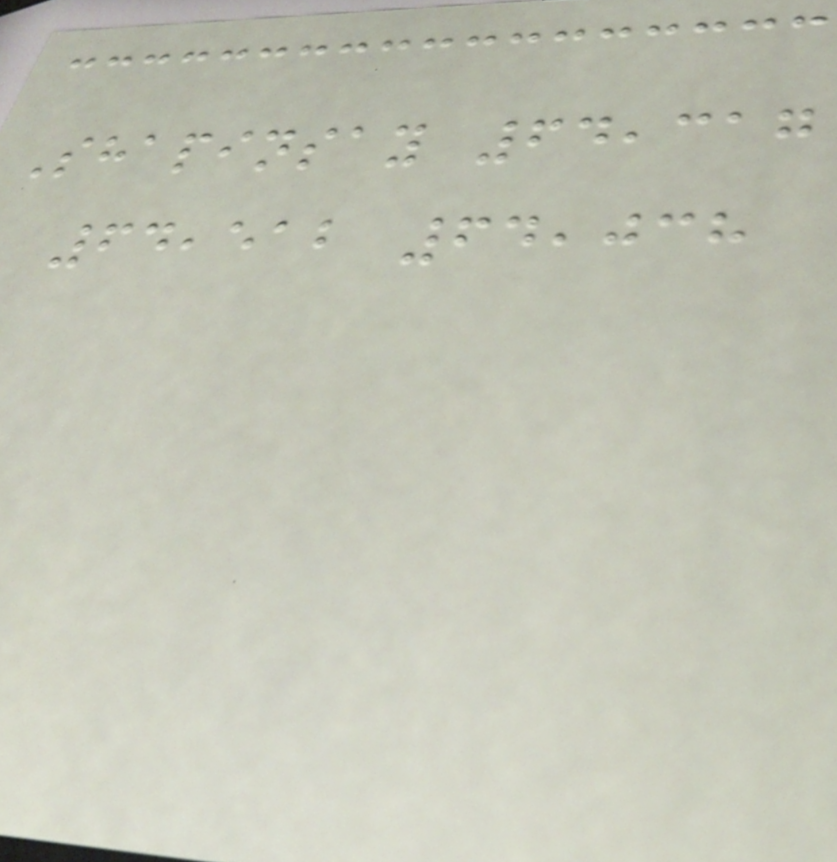Shapinsay 64,317
64,512 64,038
